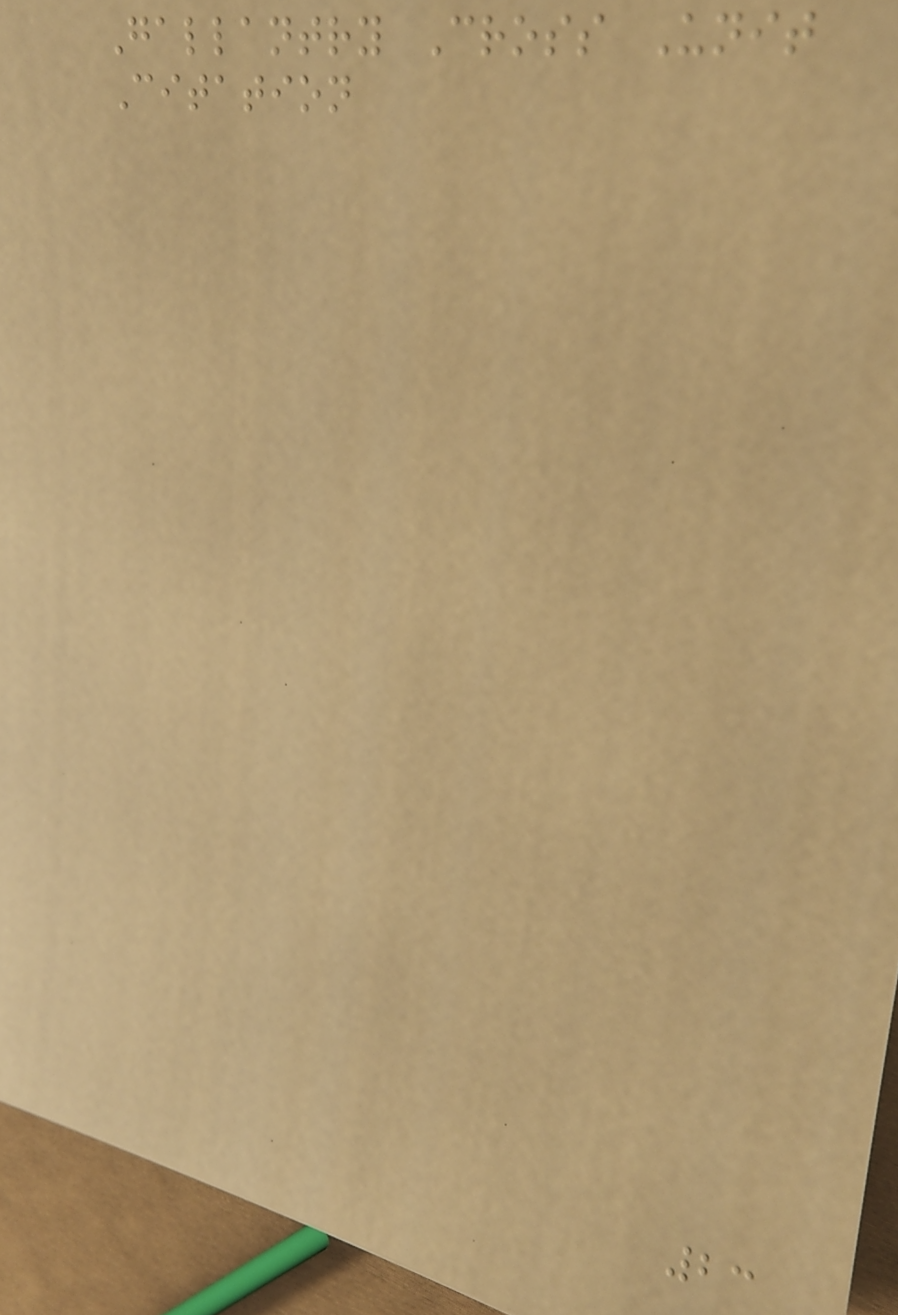Gallantry Cross Unit
Citation
23
